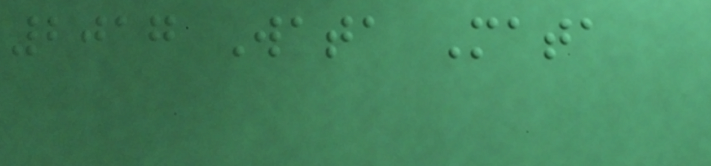2017 Wata Mata
